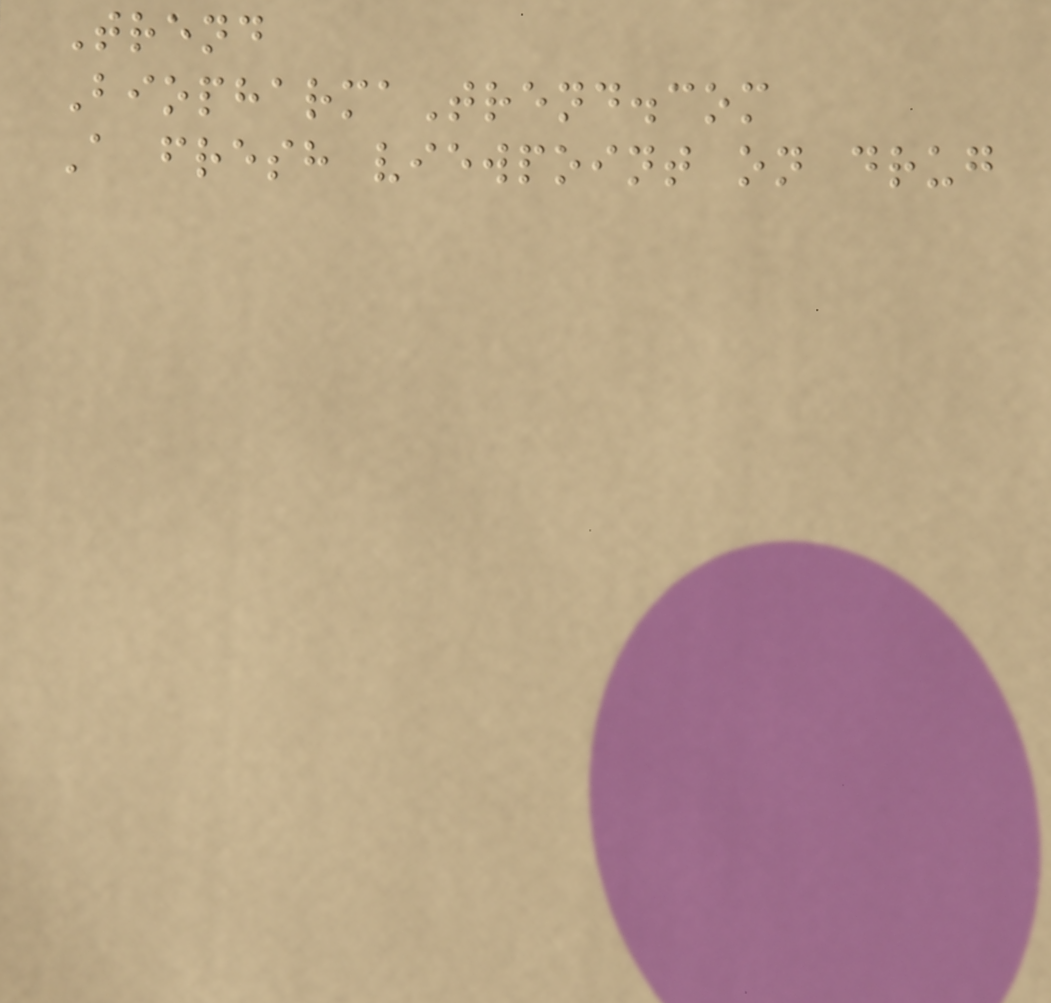Trend
BiopharmaTrend.com
A fresh viewpoint on drug
